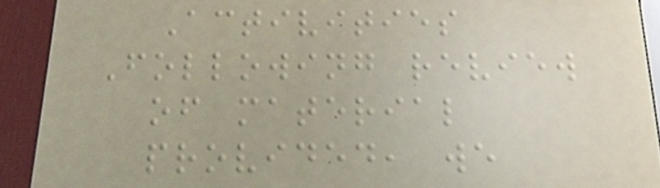Activities
Following review
of material
provided, we
